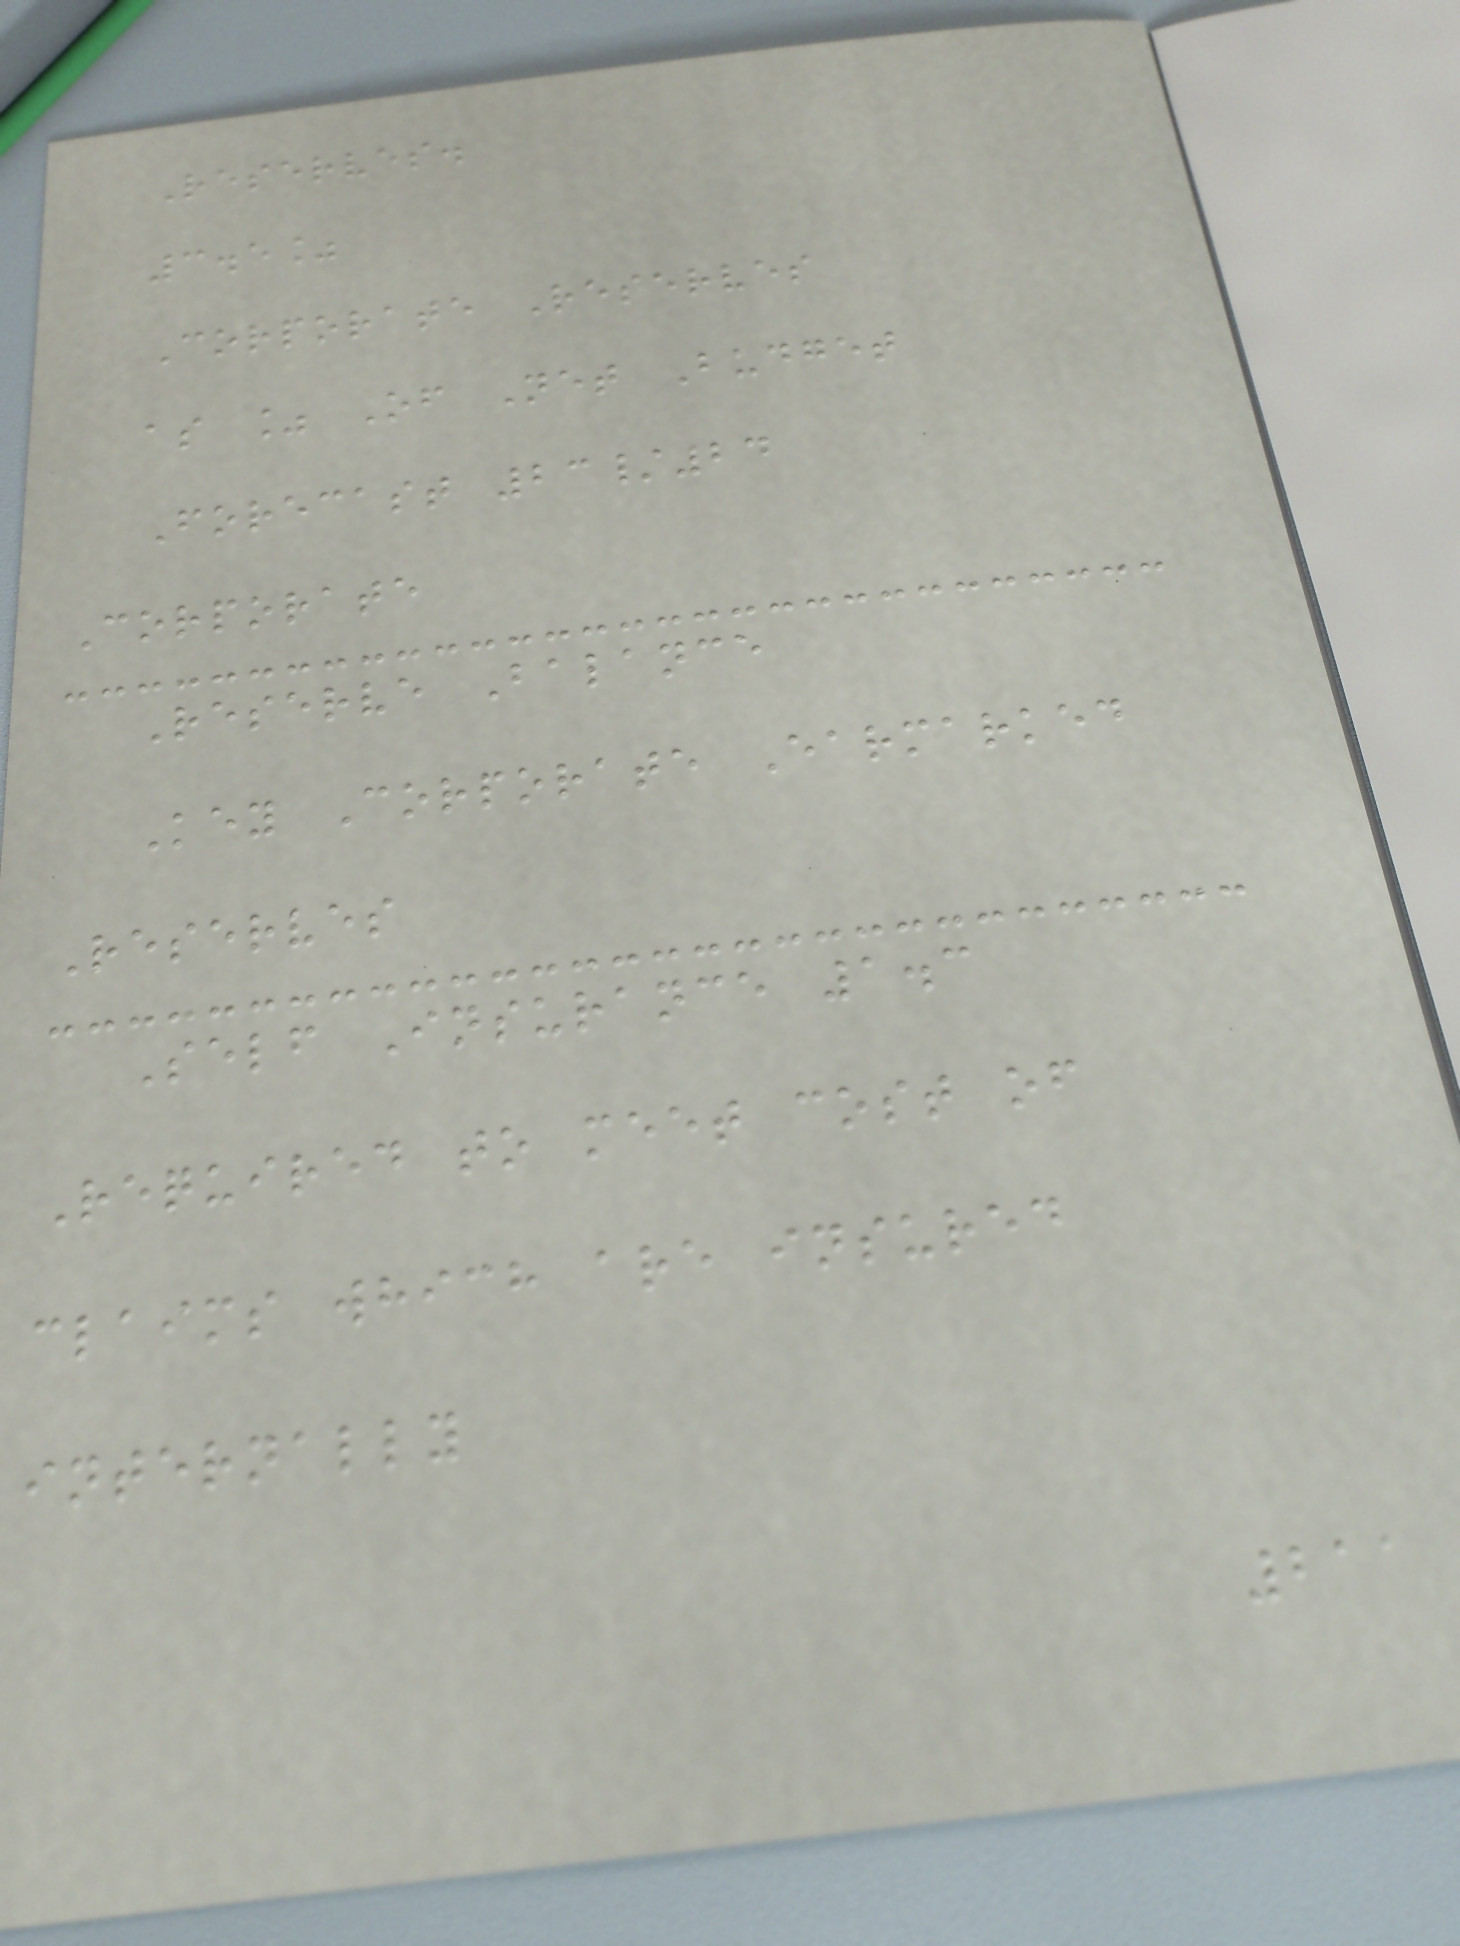Reserves.
3.5%
Corporate Reserves
as % Of Net Budget
Forecast 23/24
Corporate
Reserve Balance
Key Corporate Earmarked
Reserves
Self Insurance 1.3
Required to meet cost of
claims which are insured
internally
211
